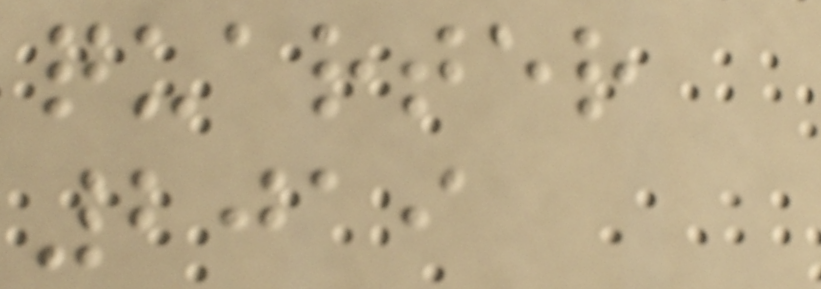quarter
2019
